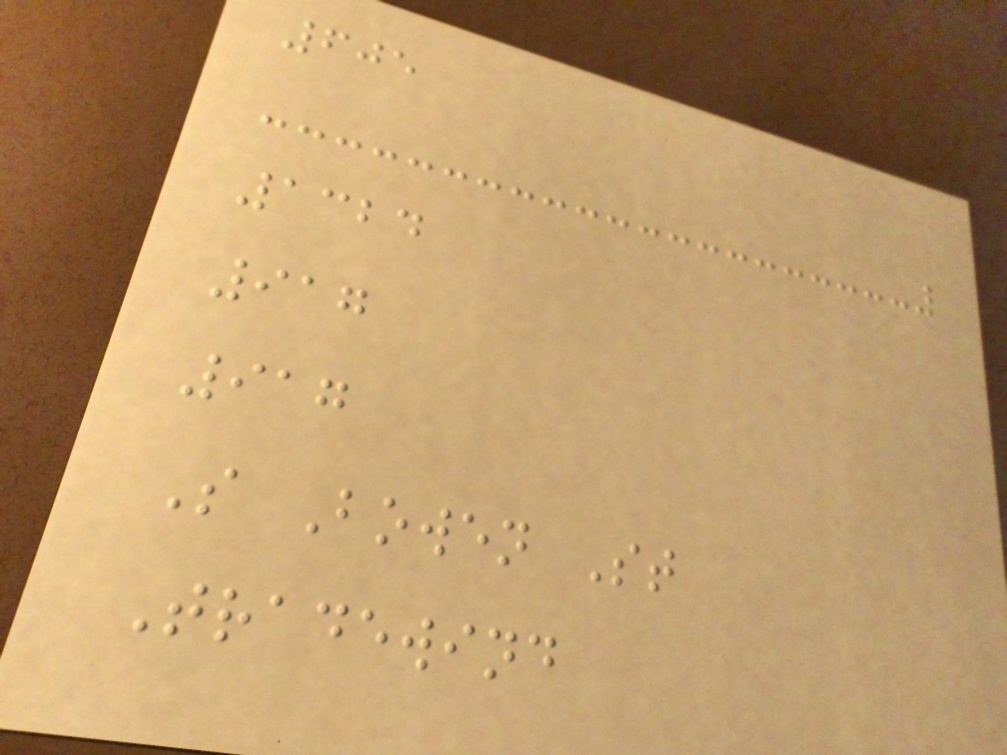605
1324
917
917
S Bowen St
Tradewind
